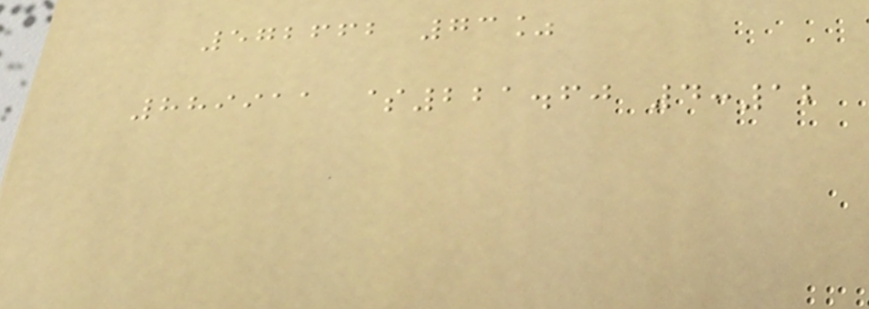572662 73%
889911 $221.60 4:12
